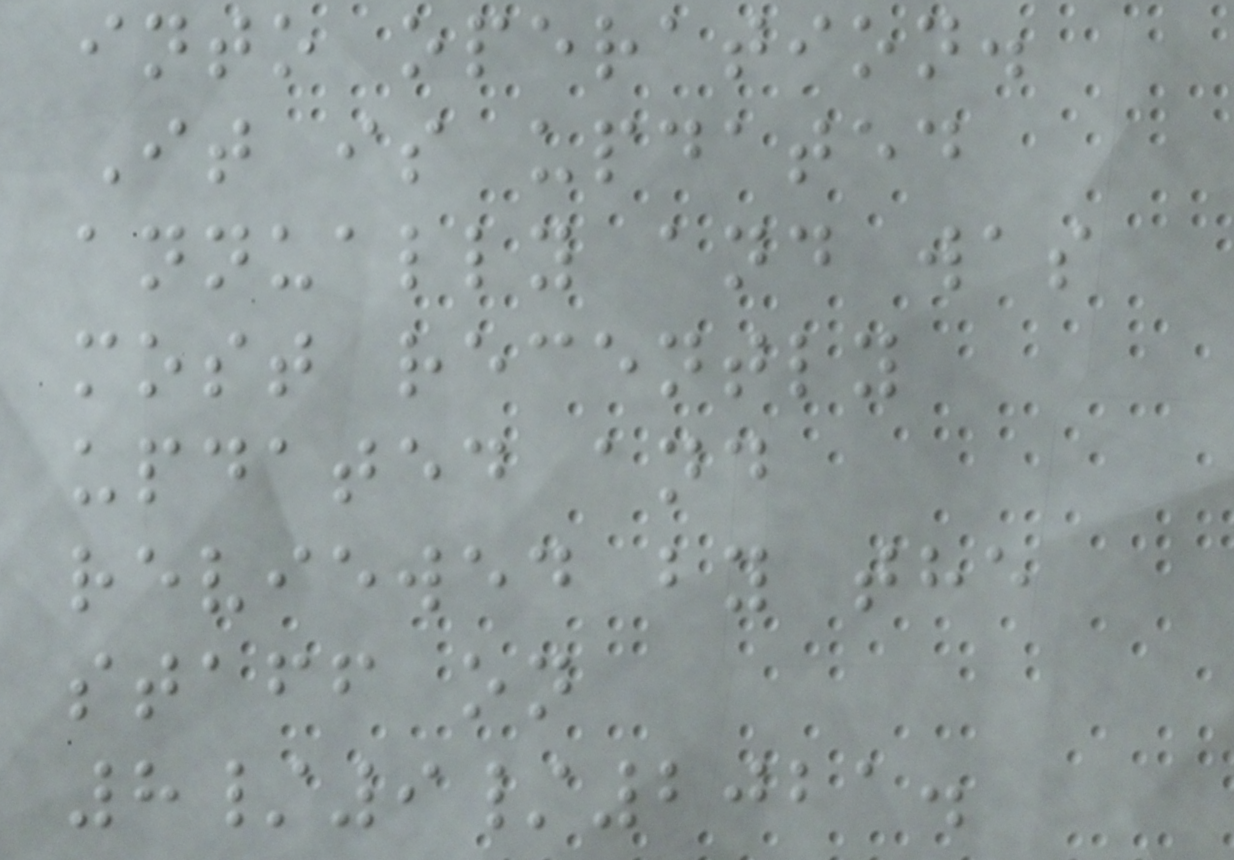into operation.
It is updated
annually and was
most recently
updated and
reviewed by the
staff on
8/9/2021.
